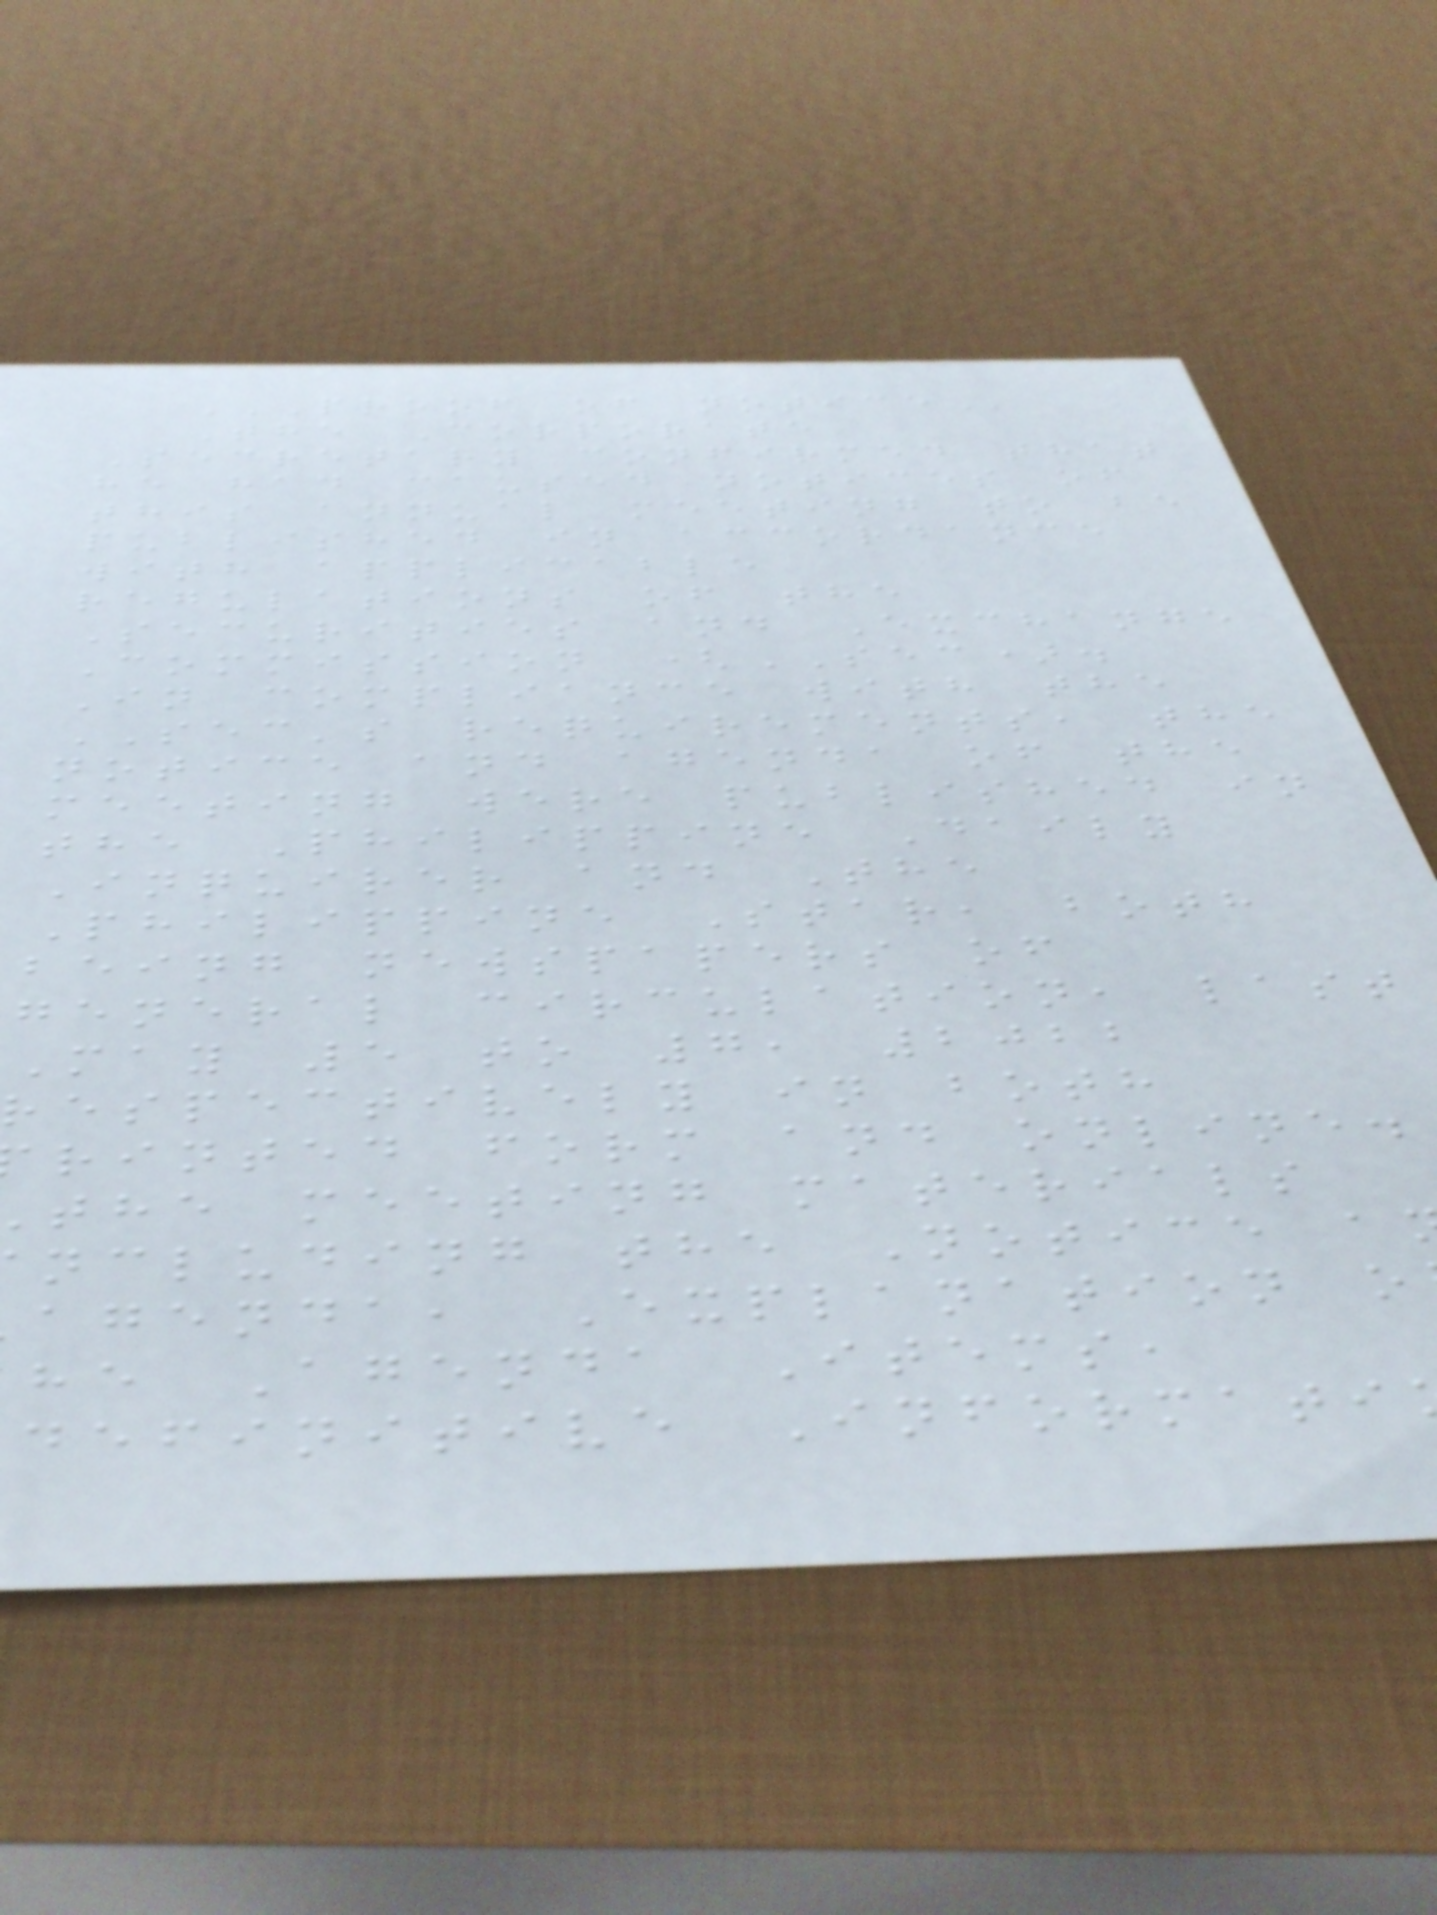PROOF OF NOTICE
The Corporate
Secretary confirmed that
he had caused notices of
this annual meeting to be
published in accordance
with applicable
regulations of the
Securities and Exchange
Commission (SEC).
In compliance with the
SEC's requirements, the
notice and agenda of the
meeting were published in
the Philippine Daily
Inquirer and The
Philippine Star, both
being newspapers of
general circulation, last
May 5 to 7, 2022
respectively in both
rinted form and online.
the meeting materials
ncluding the Notice a
agenda, Explanation o
he Agenda Items,
definitive Informati
